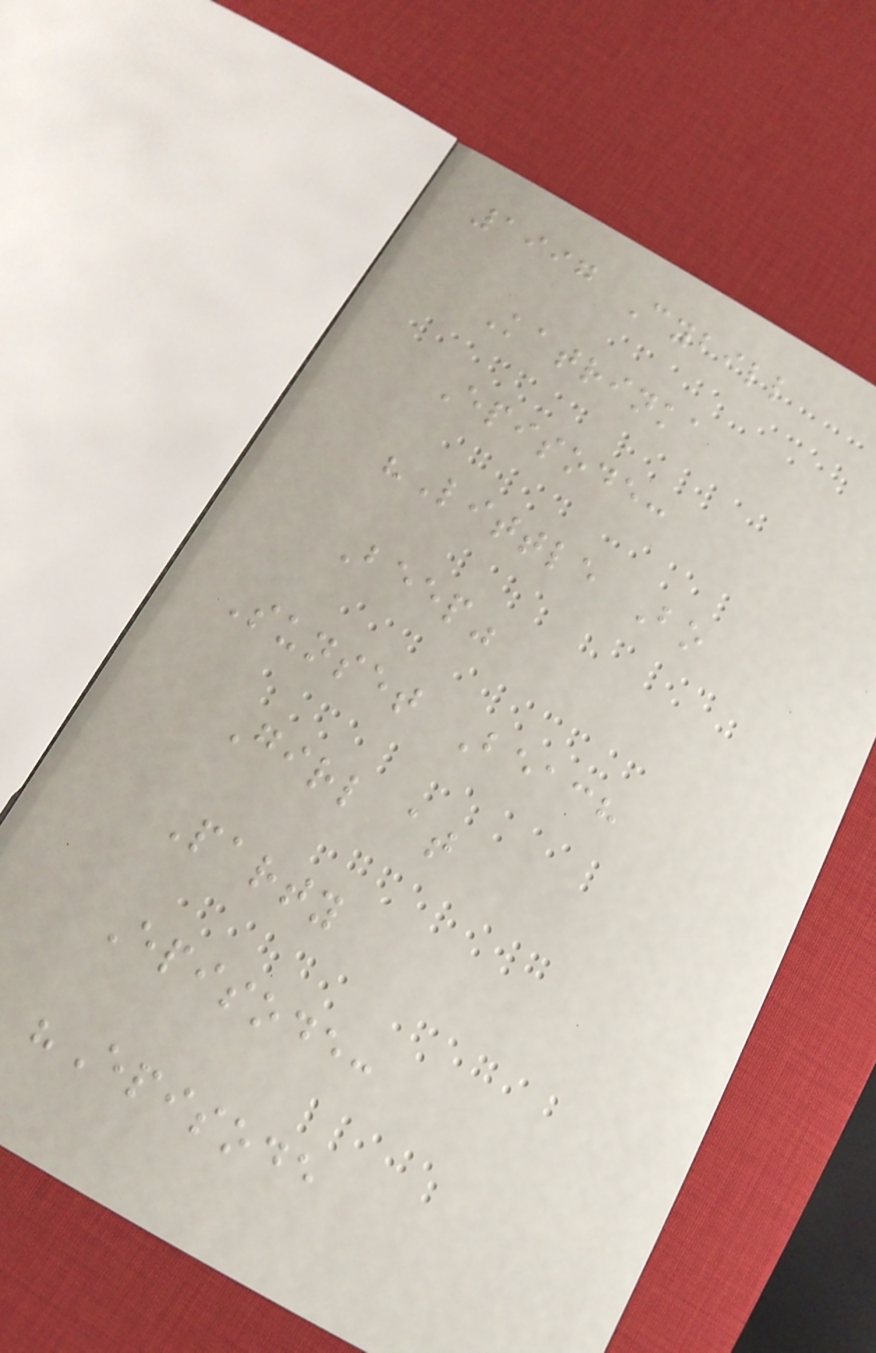1997 Cybill
Katrinka
Episode:
"Little Bo
Beep"
Sunset Beach
Girl at
Party
Episode:
"Episode
